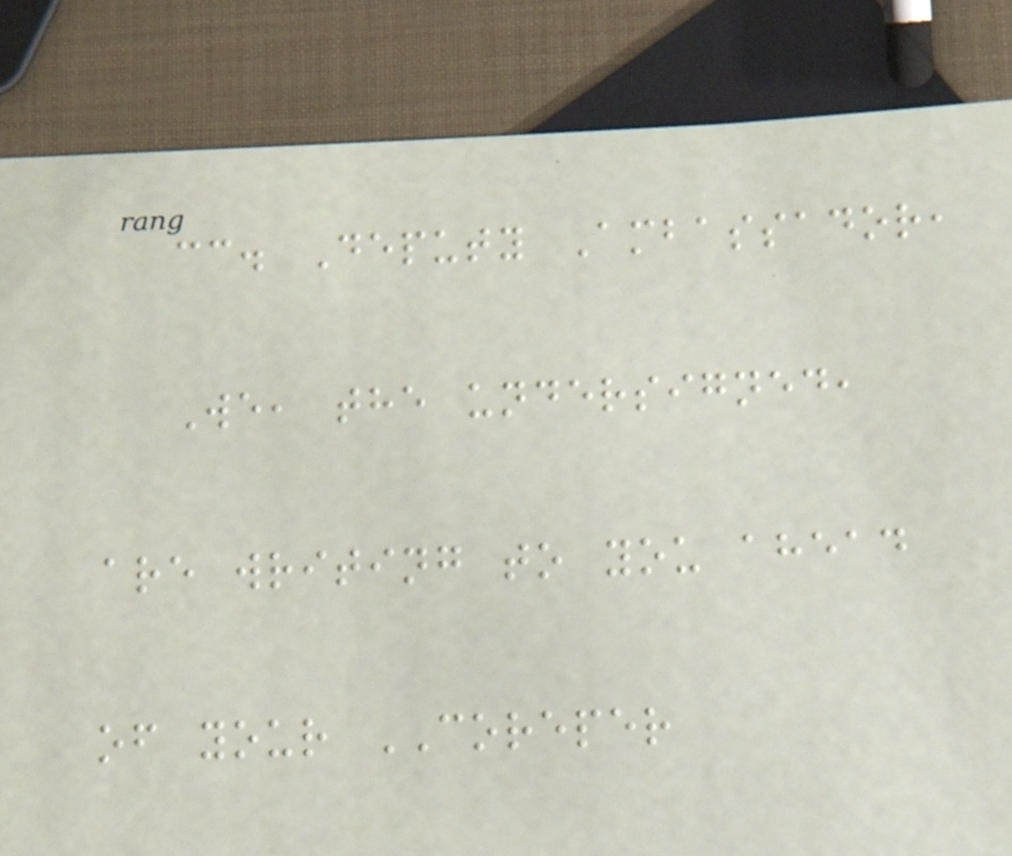cc. Deputy Ambassador,
We, the undersigned,
are writing to you ahead
of your COREPER
